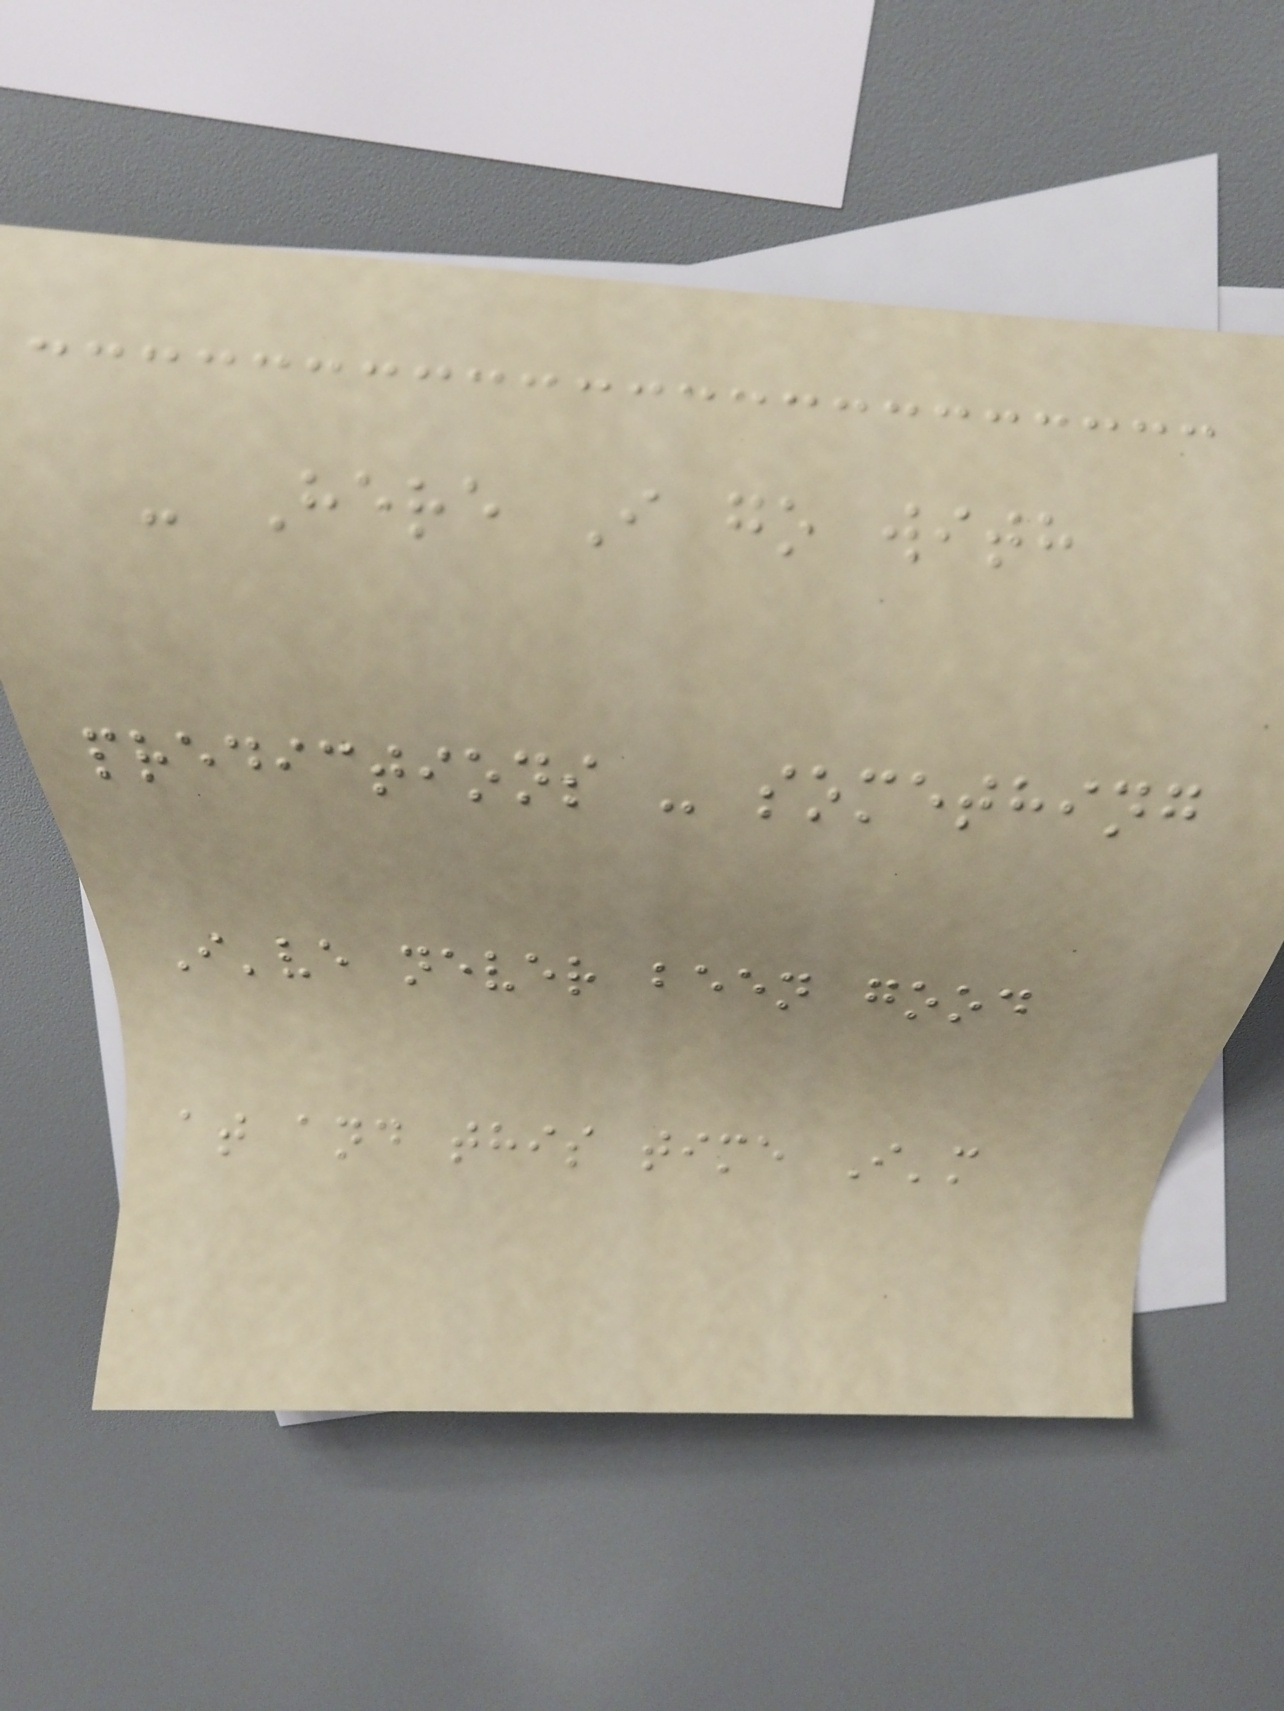- Here I go with
predictions - something
I've never been good
at and this time I'm
